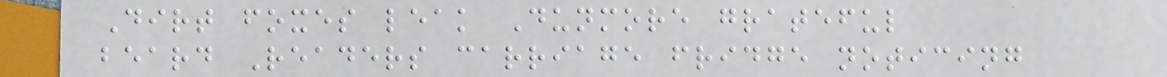Dirt foxes leak Dunmore grateful
beard Readers carriage fridge noticing
